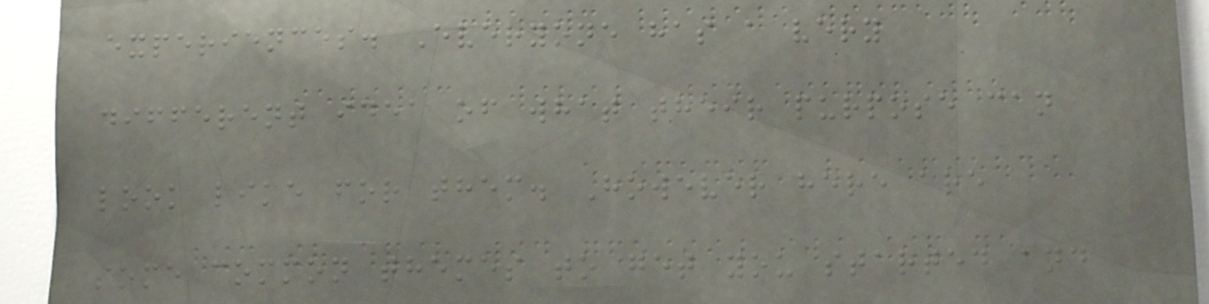experiences. Everyone has a very
different idea of what their purpose can
look like for them. However here are
some common themes to get you started and
